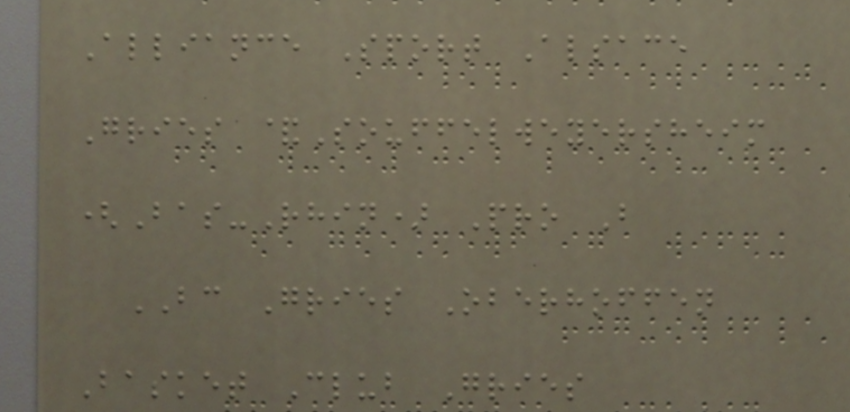Alliance Sport Alsace
Gries &Souffelweyersheim
(Bas-Rhin) Pro B
BC Gries Oberhoffen
Basket Club Gries
